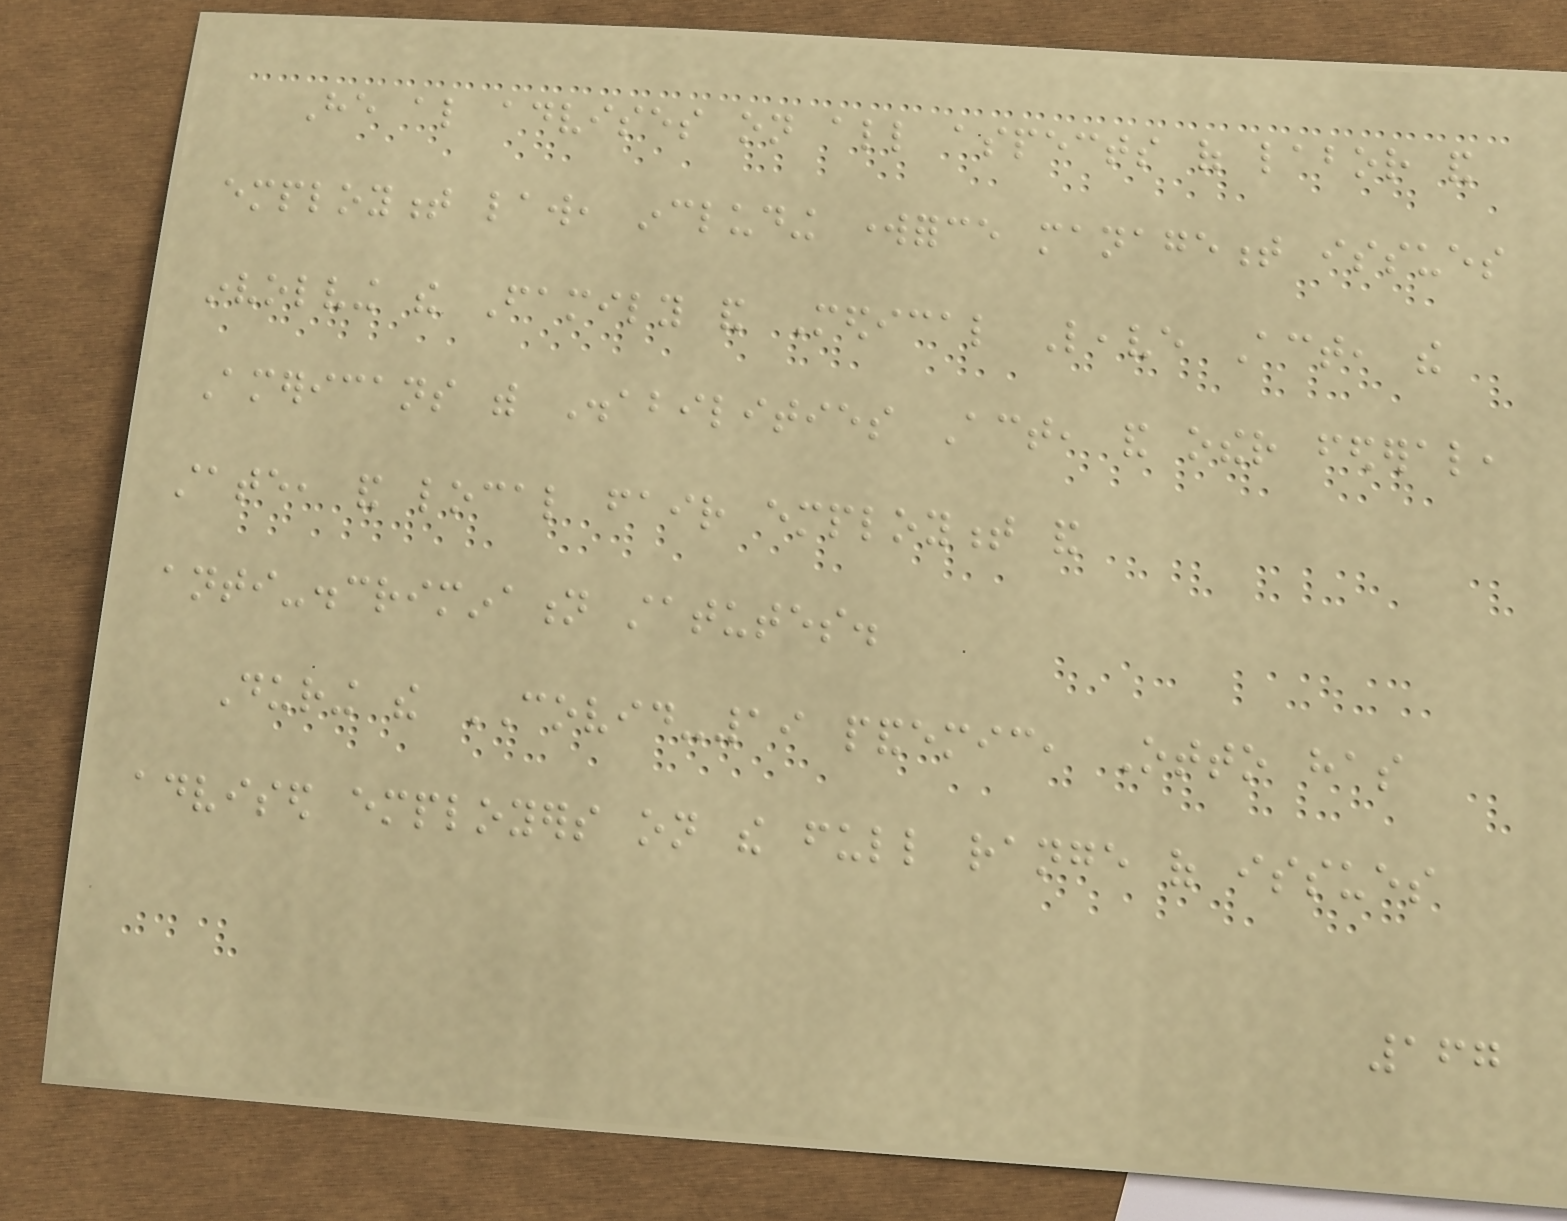He also advises on all aspects of labor and
employment law, including workforce management issues
involving the Family and Medical Leave Act, the
Americans with Disabilities Act, and other federal,
state, and local fair employment and
anti-discrimination statutes.
During the COVID-19 pandemic, Otto has
advised employers on the full range of issues
167
